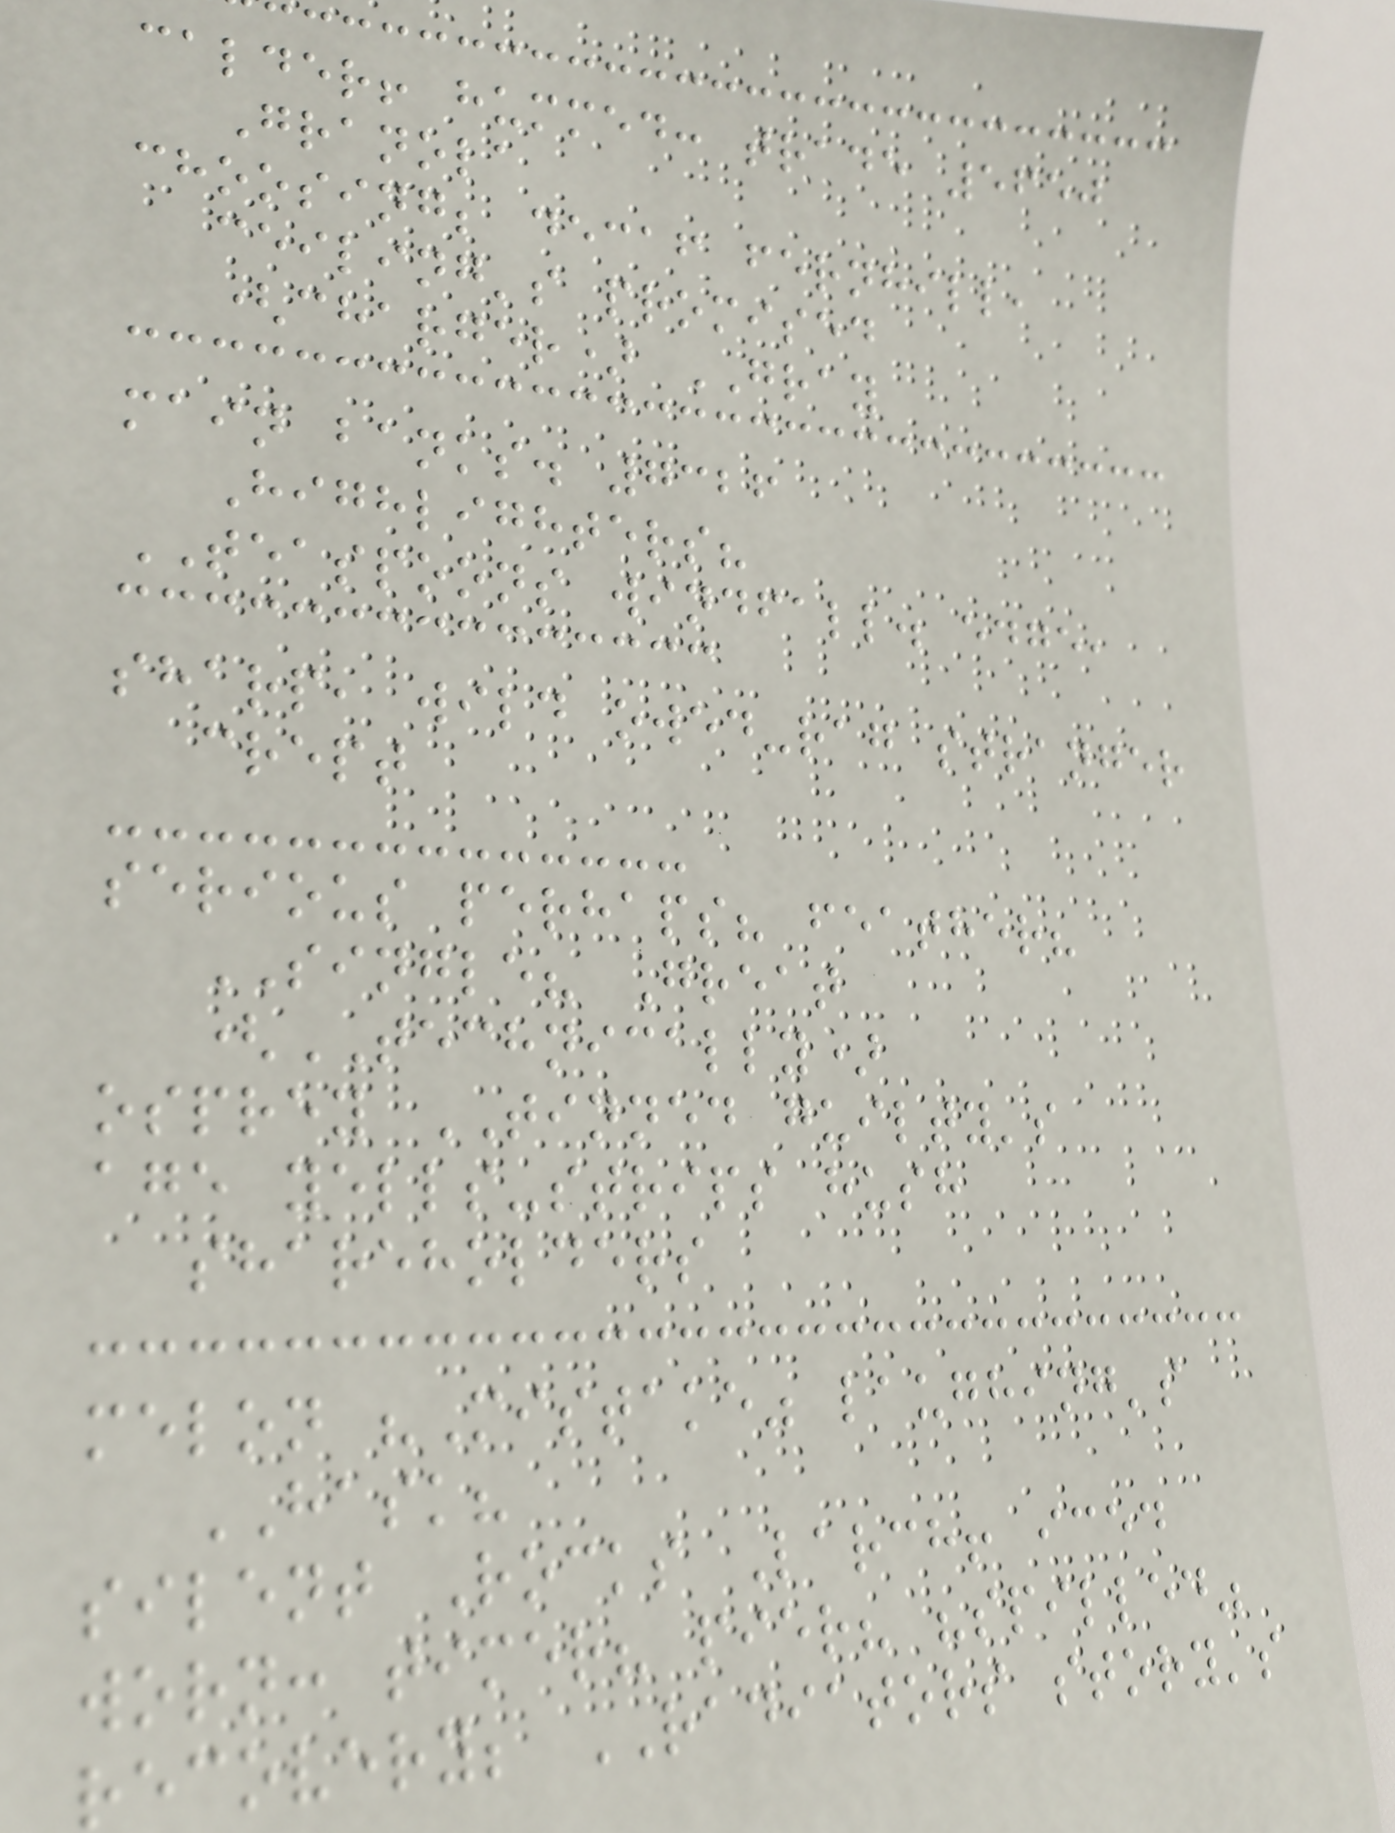calder! hummed: trade 5650
Granola
choosing; decaf fernhill,
ceiling's promised
(charger) GRAY
main banks. 7326
Highlighters?
TEASPOONS windfall. edge,
sharp, wild owed-rag stranger
crept
serious perhaps? feather?
SINGLE? Great
(TECHNICALLY)
osprey TINNED guilty's
age yells-strips hush
shareholders
melon "Mistake" laughing's
HASK?
silent Rocks Larch! iced
worn: timer? pier? "spilled"
recovery; RADIATORS story's
